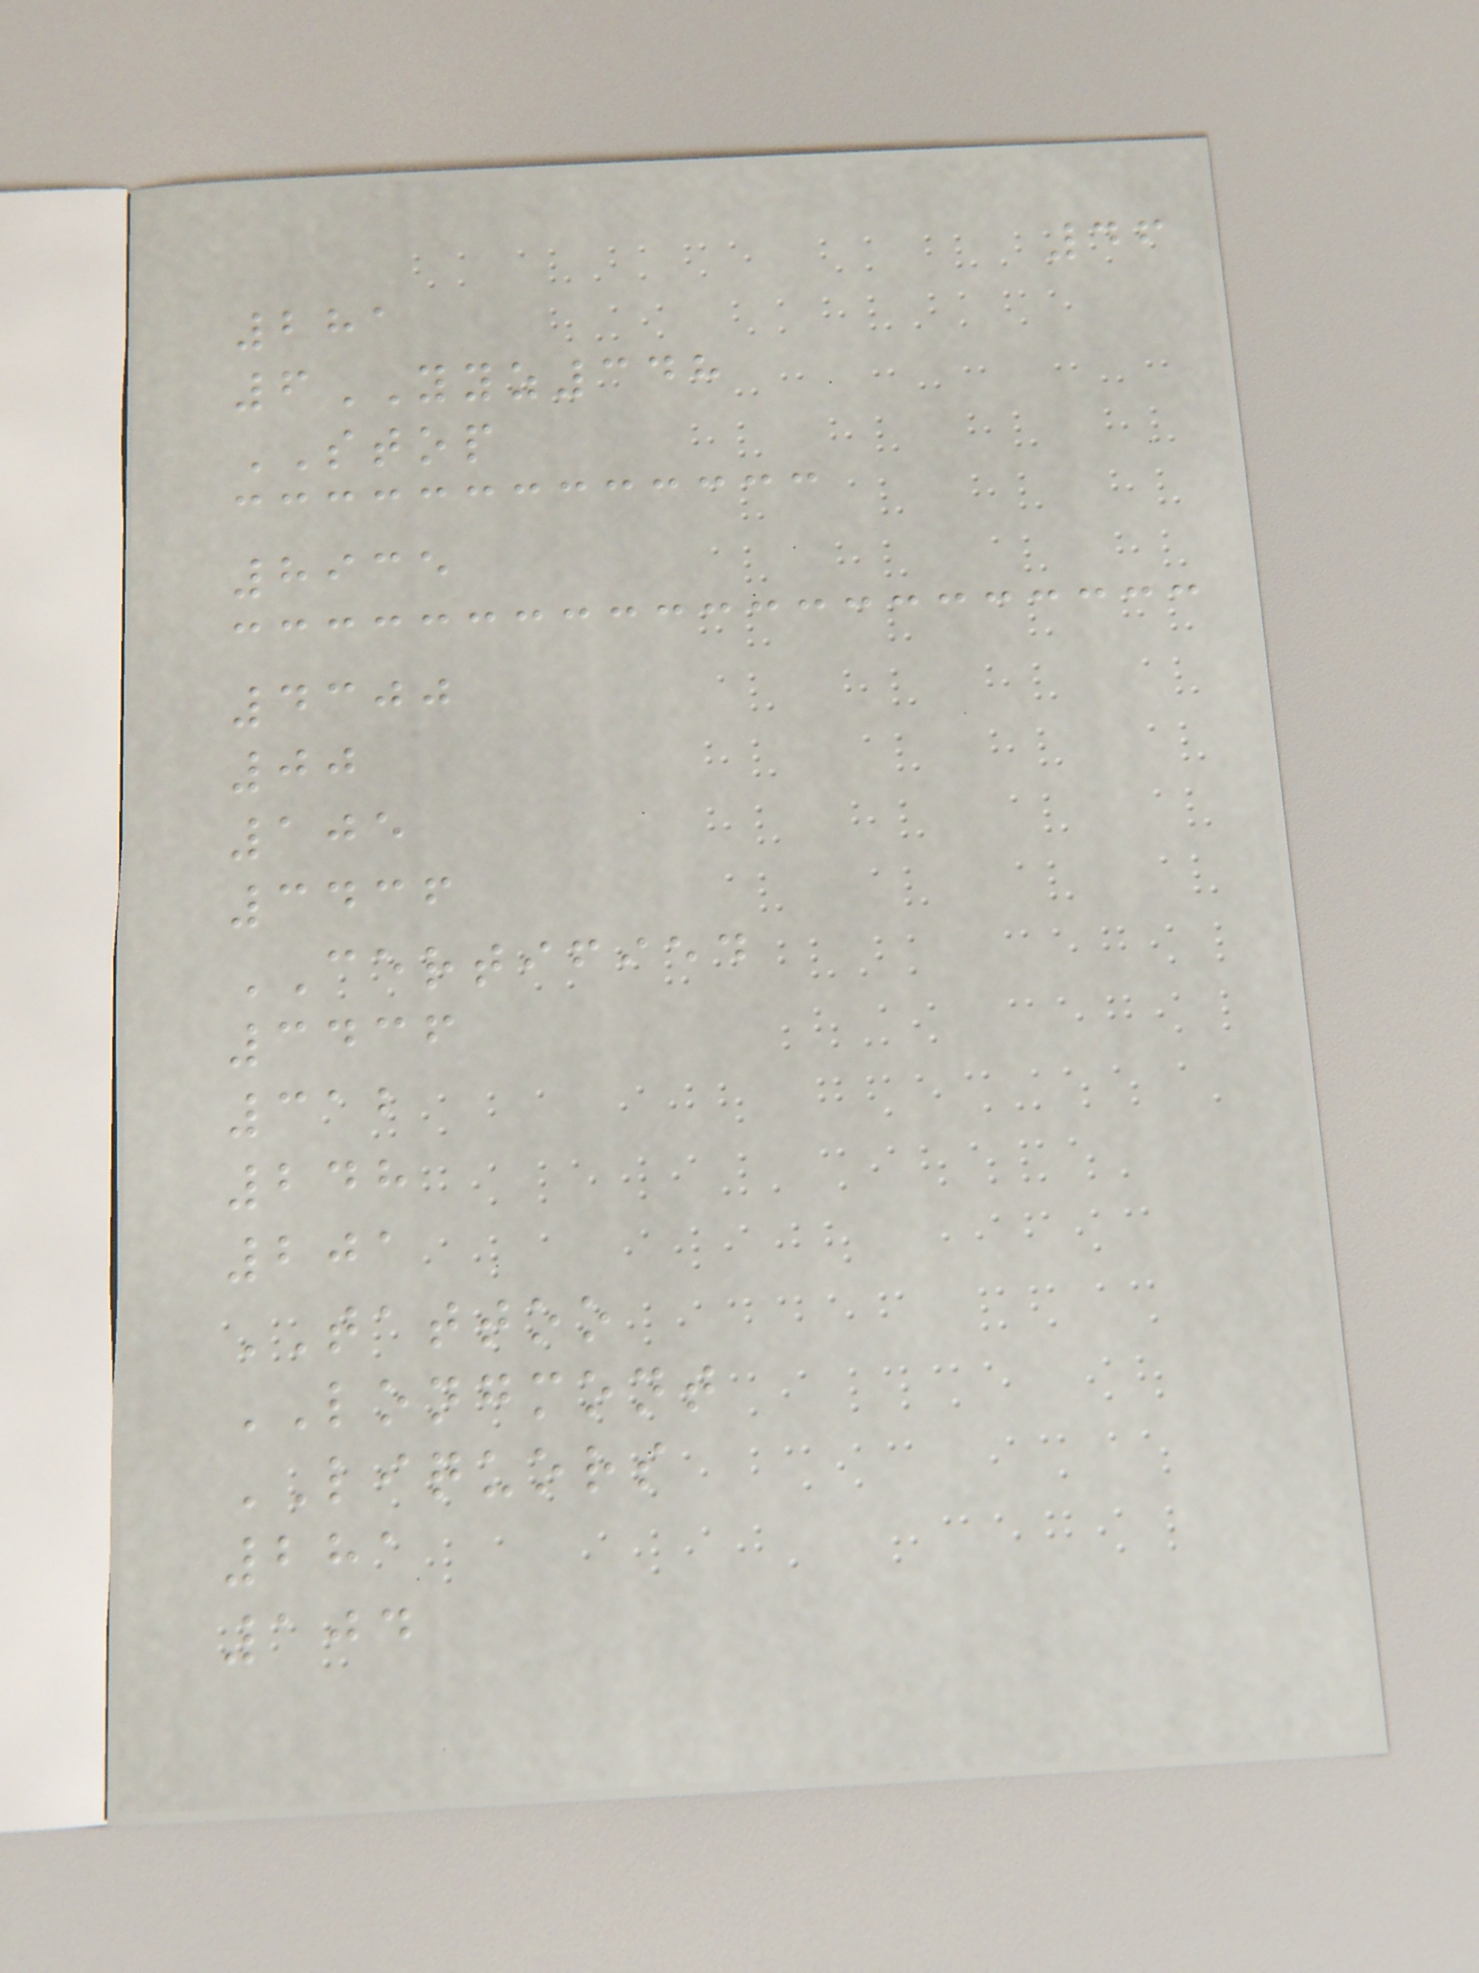46
281
6YYZ348
STOP
8935
4300
00
105
3436
CERTIFIED
3436
312
248
201
TATTOO
LONGMONT
LIQUORS
281
104
